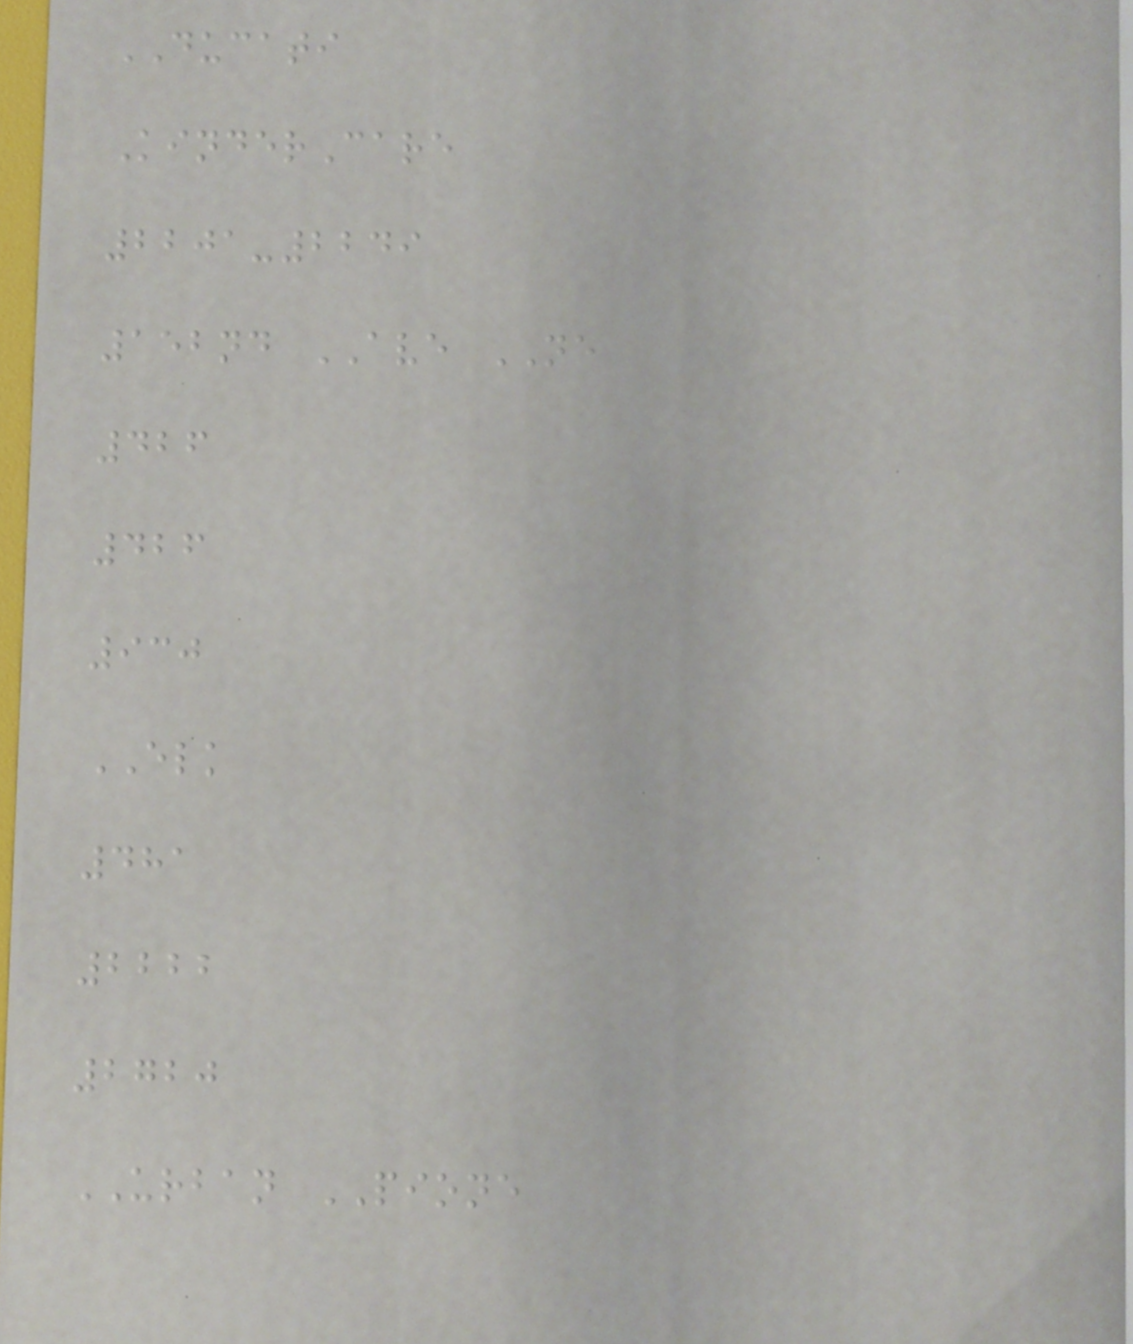DUCATI
KinderCare
2201-2249
152nd AVE NE
426
426
930
ELK
481
2222
2720
URBAN PIONE
